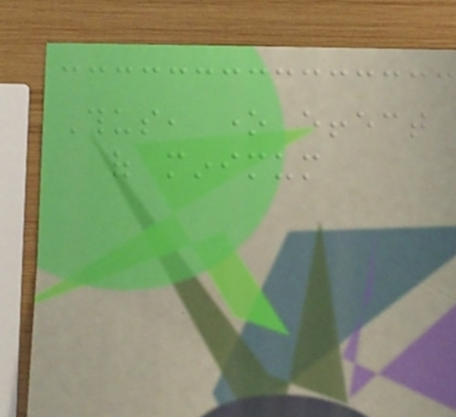Thus, one effect
of minimum
